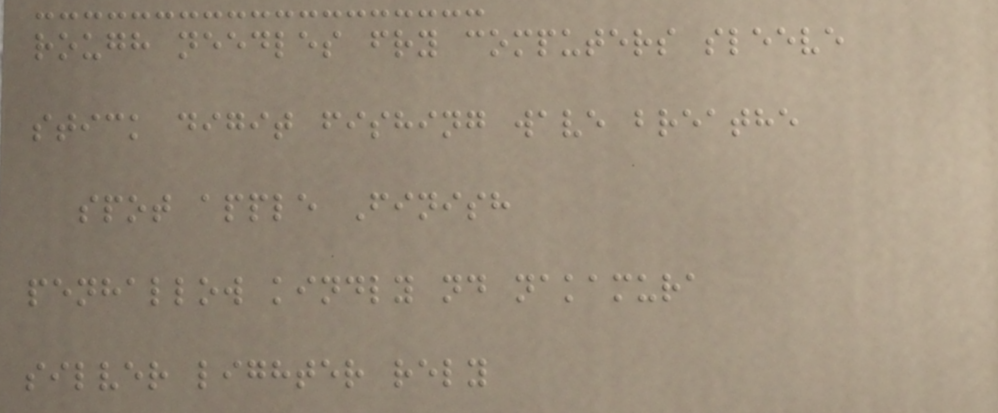rough needles fry computers sleeve
stick digit fishing wave breathe
spot apple Finish
penhallow kindly nd nakamura
silver lighter rely
